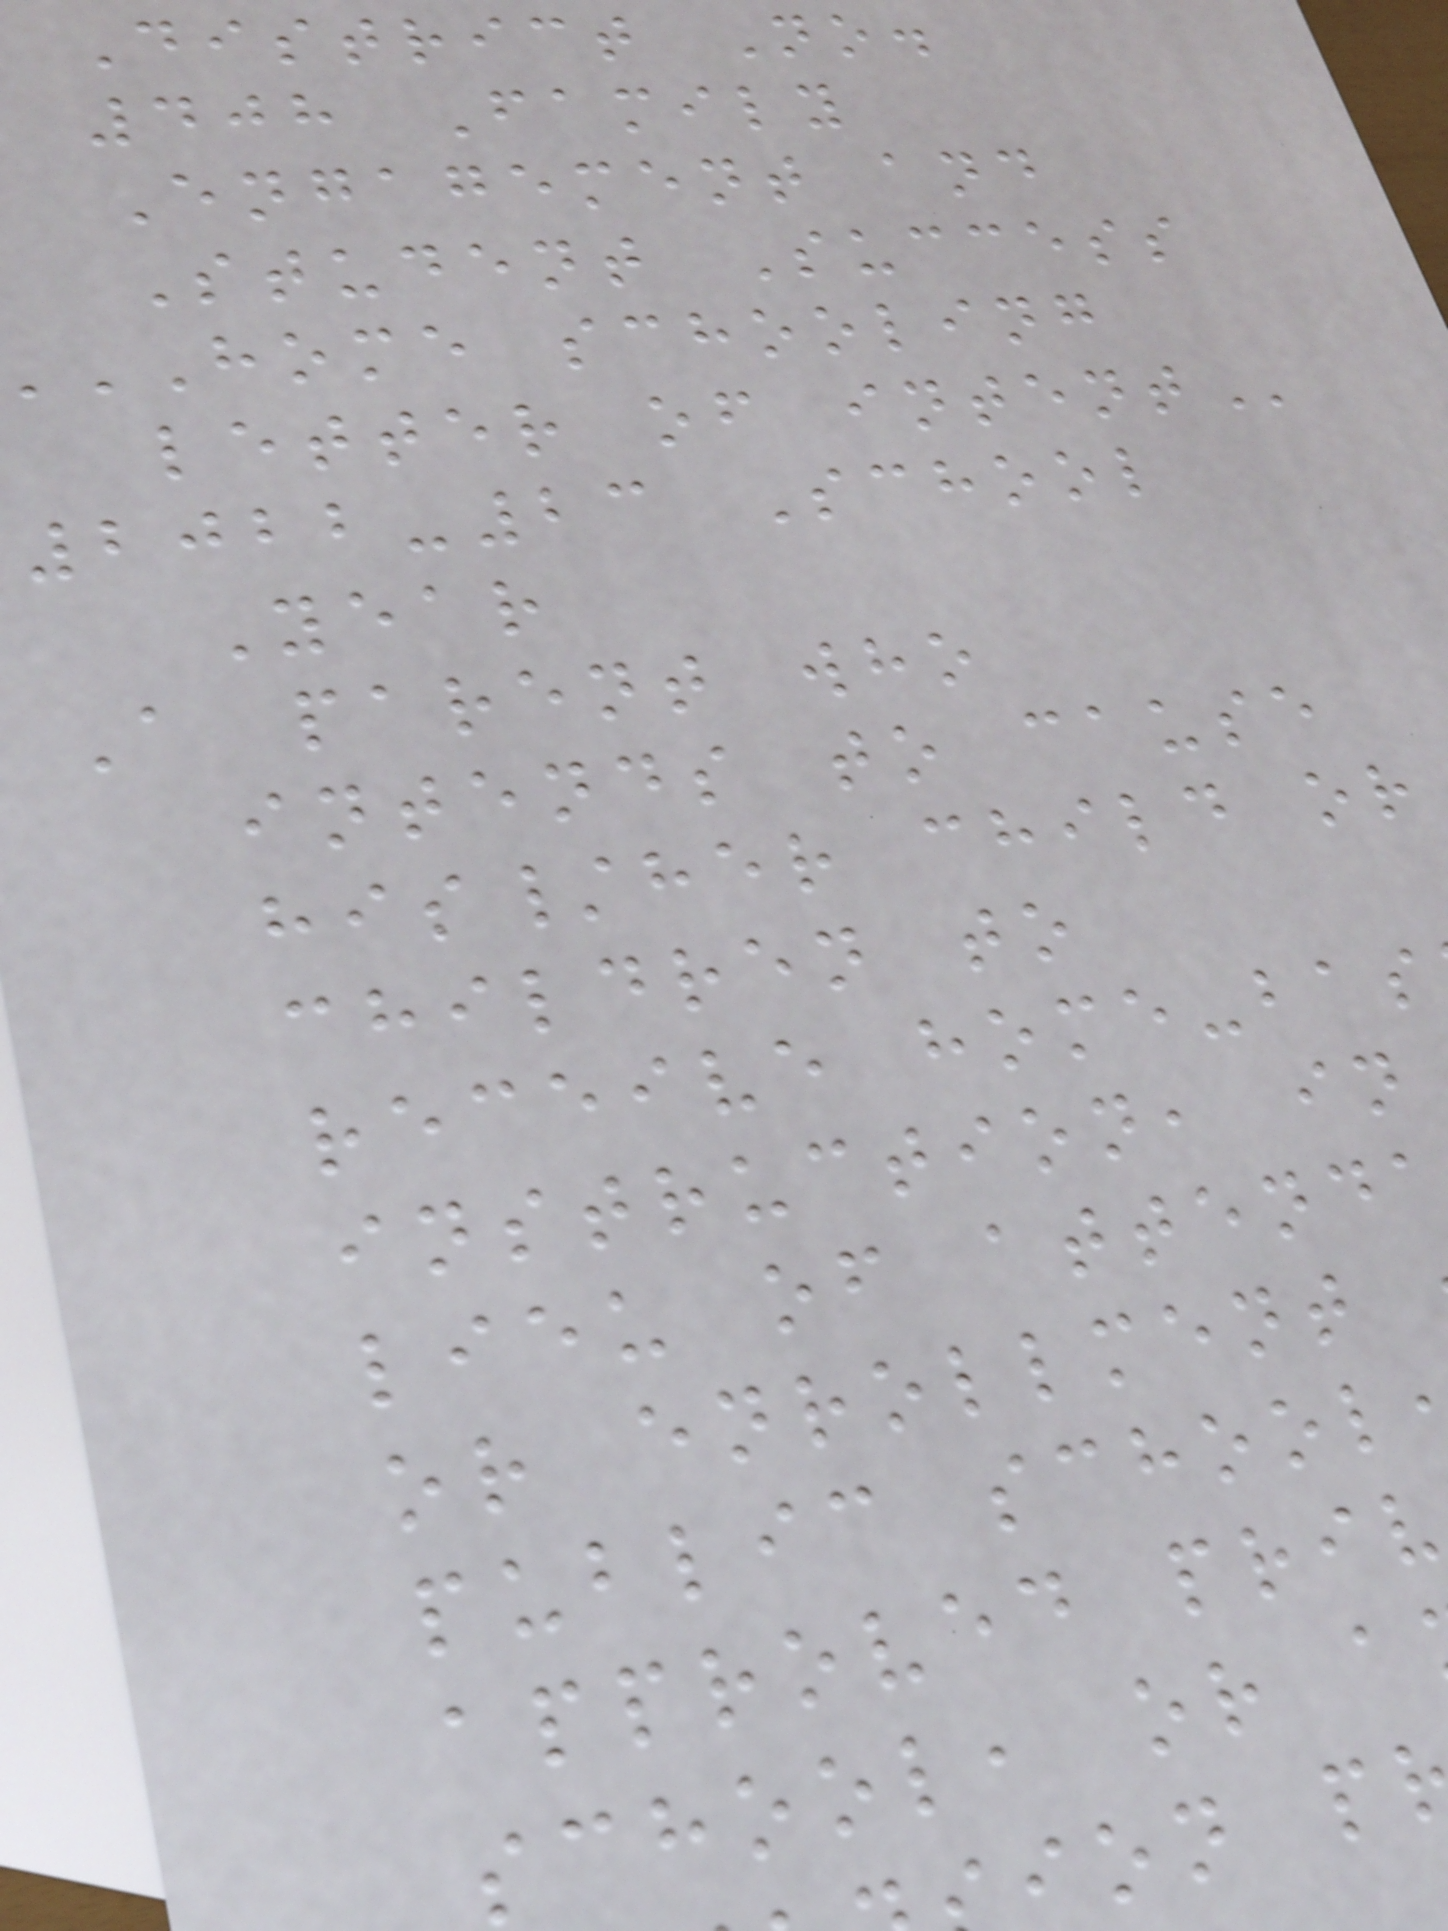District No.
408 Family
Engagement and
Student Success
HOME schooling
letter of
2022-23 School
Year
A parent who
intends to cause
his/her child or
children to
receive home-bas
instruction, in
lieu of attenda
or enrollment
public school
approved priv
school, or a
ion p
